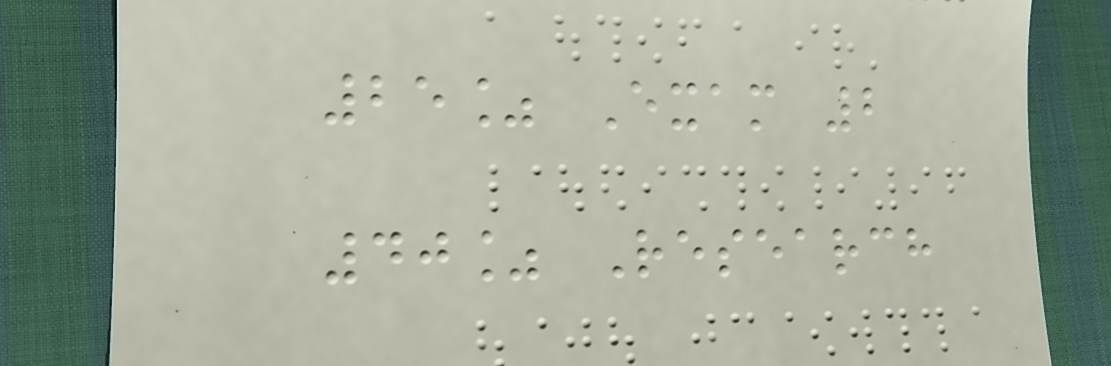25% Exam 2
40% Research
